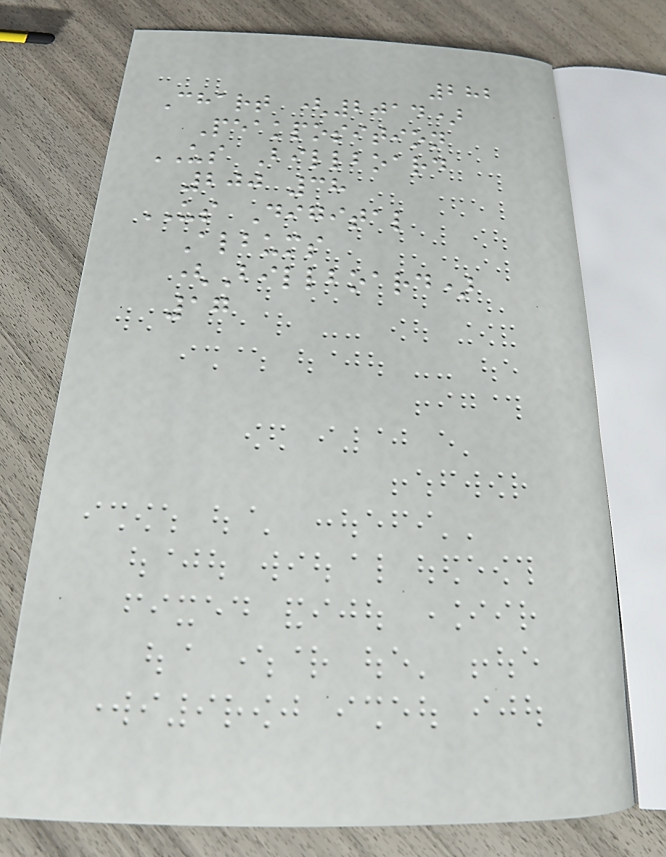282
Chart (2014)
Peakposition
US Billboard
200 38
US Digital
Albums
(Billboard)
17
